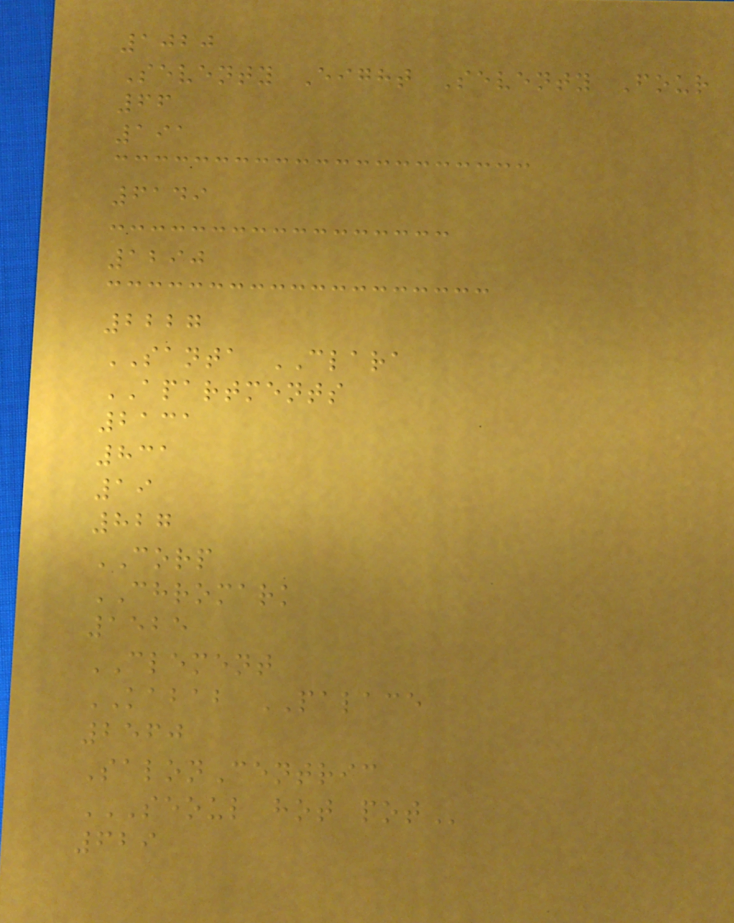1020
Seventy Eight Seventy Four
66
191
6149
1290
2227
SANTA CLARA
APARTMENTS
2131
831
19
827
CORP
CHROMARK
1525
CLEMENT
KABAB PALACE
2560
SalonCentric
SEOUL HOT POT
629
